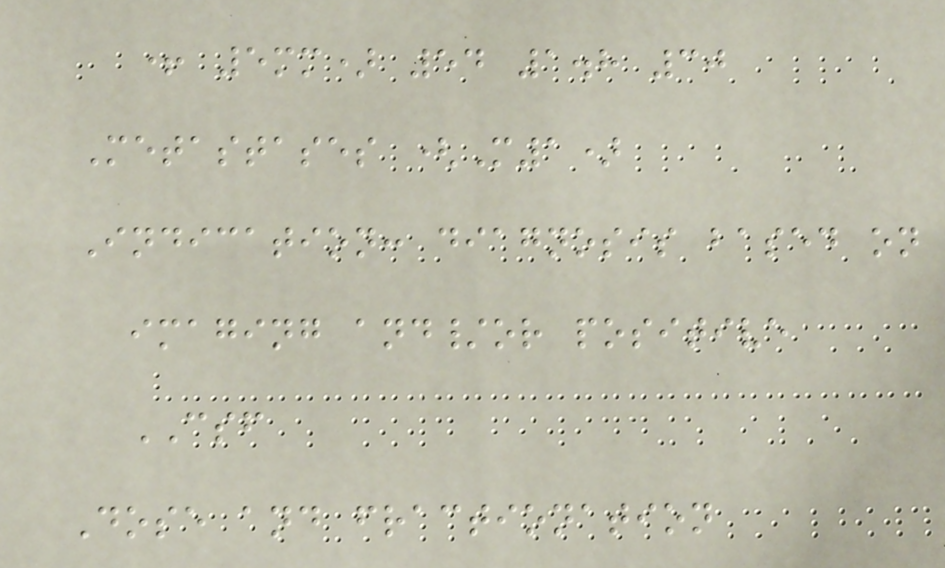+ 5mm) 54 1.8 30
Metastases (M1)
Indication: diagnosis based on
imaging and/or positive
CSF
Dose and fractionation
